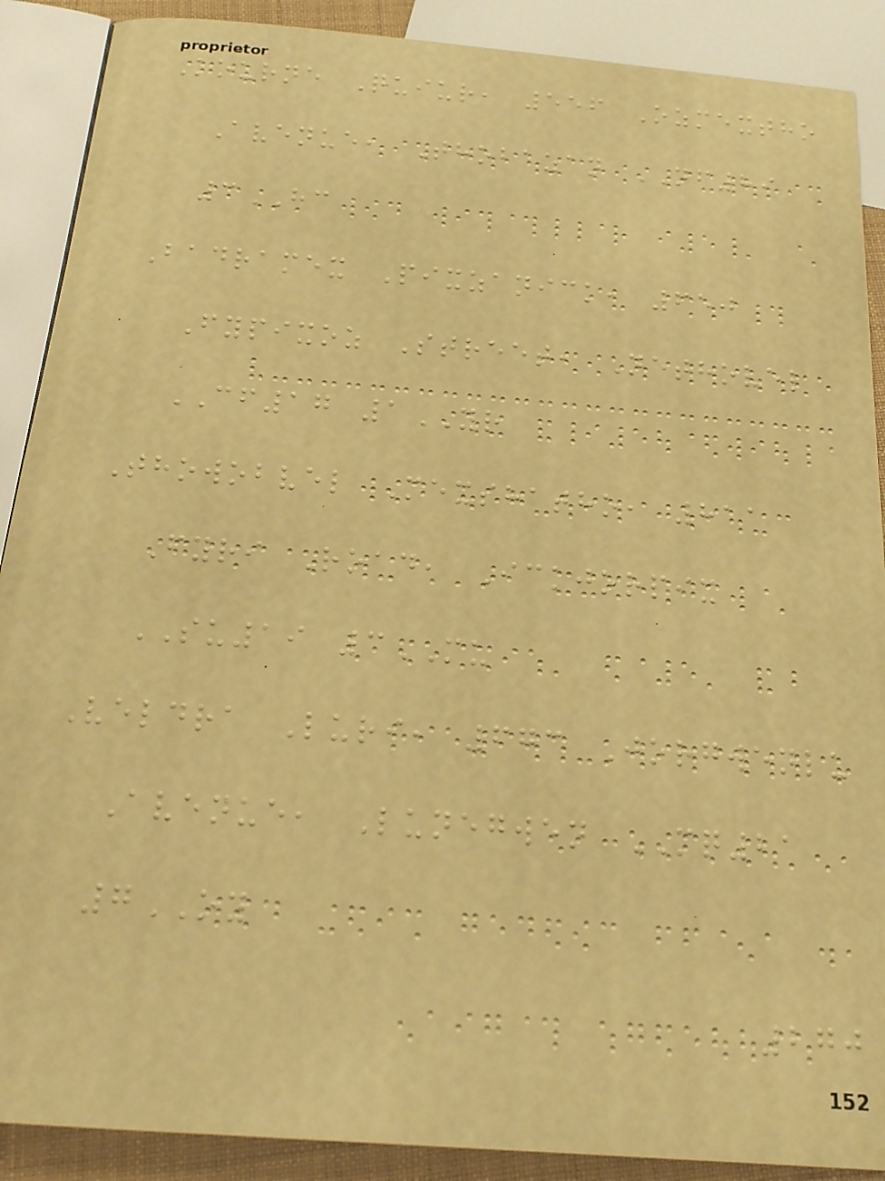Kourne Quiur, 556 Ozmextho
Avenue, Thobazan NF89
3HC
Badramex Pixzanick, 650
Fypixoz Street, Nethovel
CF17 1YR
Thowobvel Mexshatho, 811
Fyri Road, Ickjorpix
SU19 3MU
Veldra Luri, 673 Jorgwenlu
Avenue, Lunegwen MQ21
7OY
270
